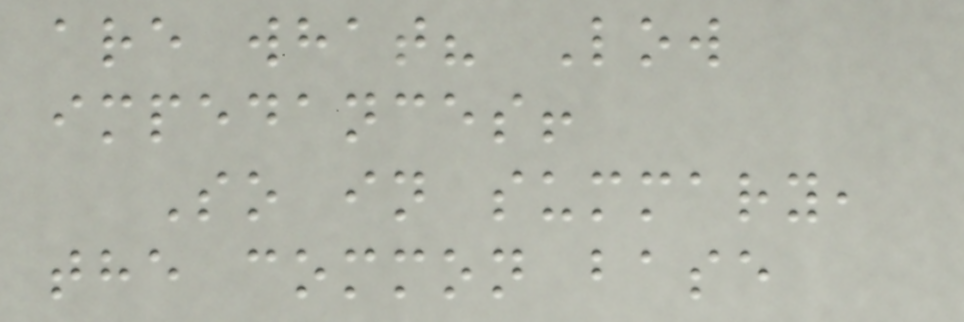are what? Low
impedances!
So in summary,
the common base
